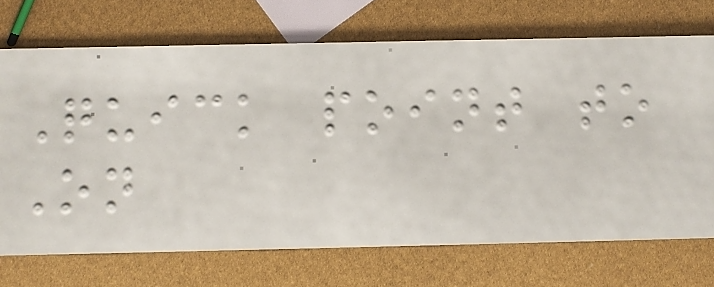Quick point to
On
